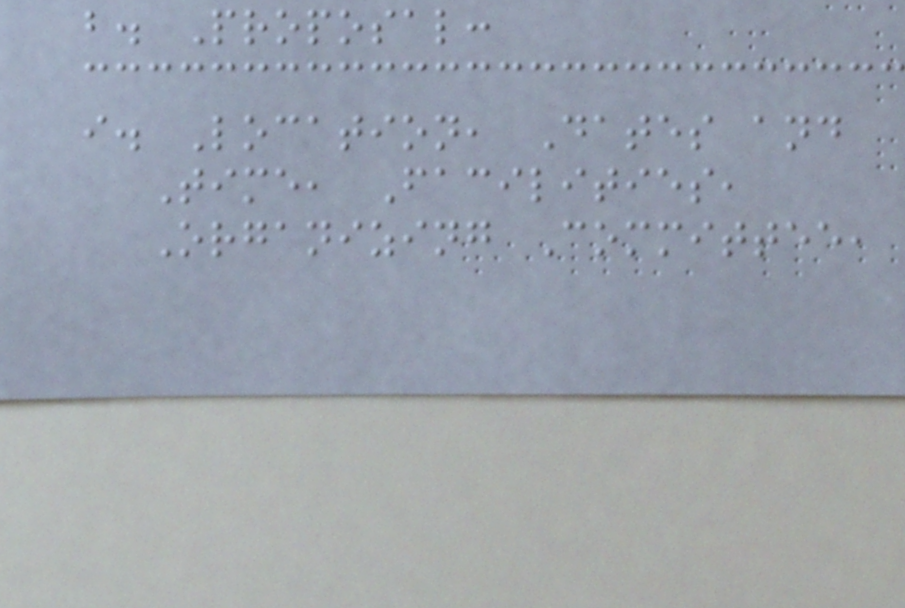b. Proposal:
i. Location, Dates and
Time, Facilities,
Organizing Committee,
